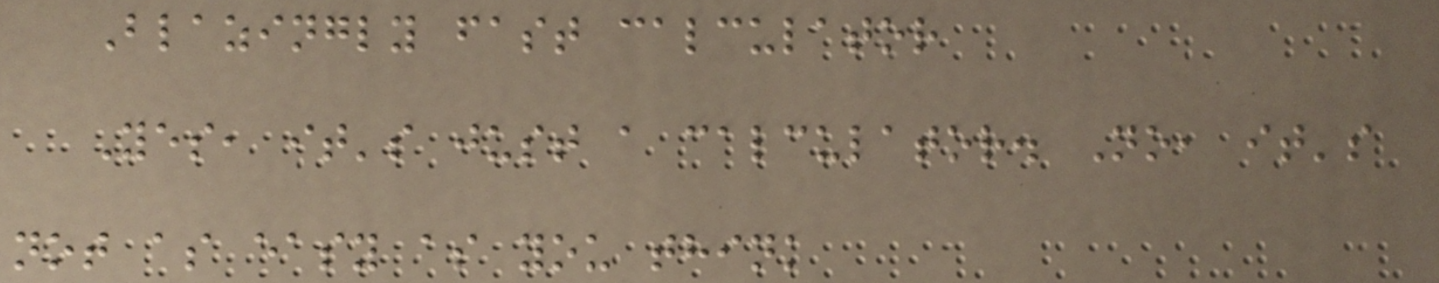Blazingly fast calculator
Yes, it's just a calculator. No, it's
not as easy as you think
